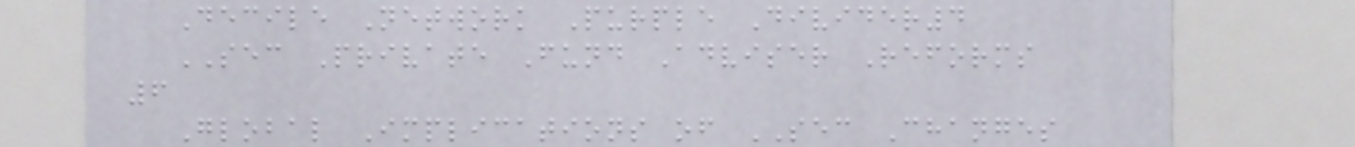Decile Network Purple Divider4
SEC Private Fund Adviser Reforms
6
Global Implications of SEC Changes
